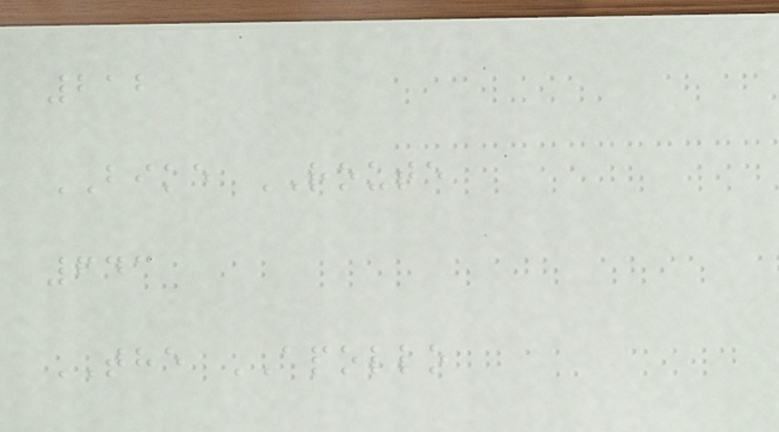212
BIKE ROUTE
643
THE APOLLO
